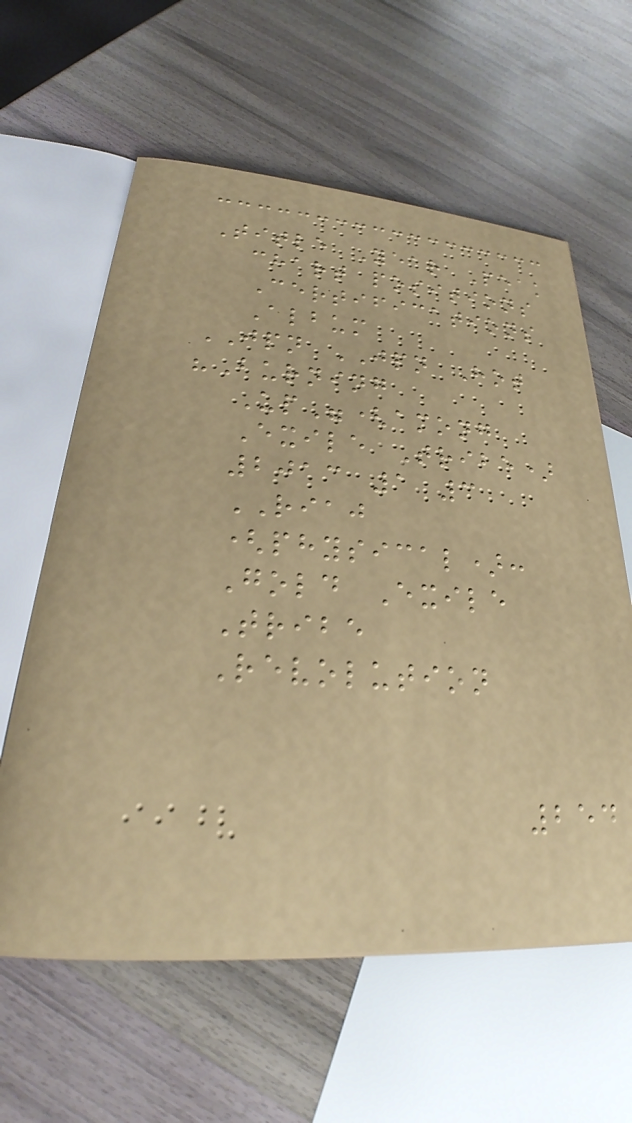Title Year Peak
chart positions
Certifications
Album
JPN JPN Hot
"Burning
Up"(among
Exile Tribe)
2013 1 3
RIAJ
(physical):
Gold Exile
Tribe
Revolution
254
